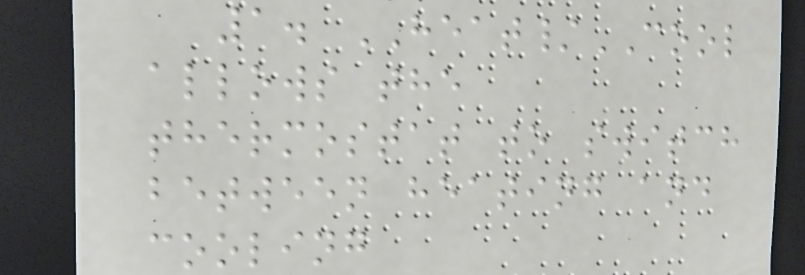1. HEAT/COOL
allows the
thermostat to switch
between heating and
cooling
